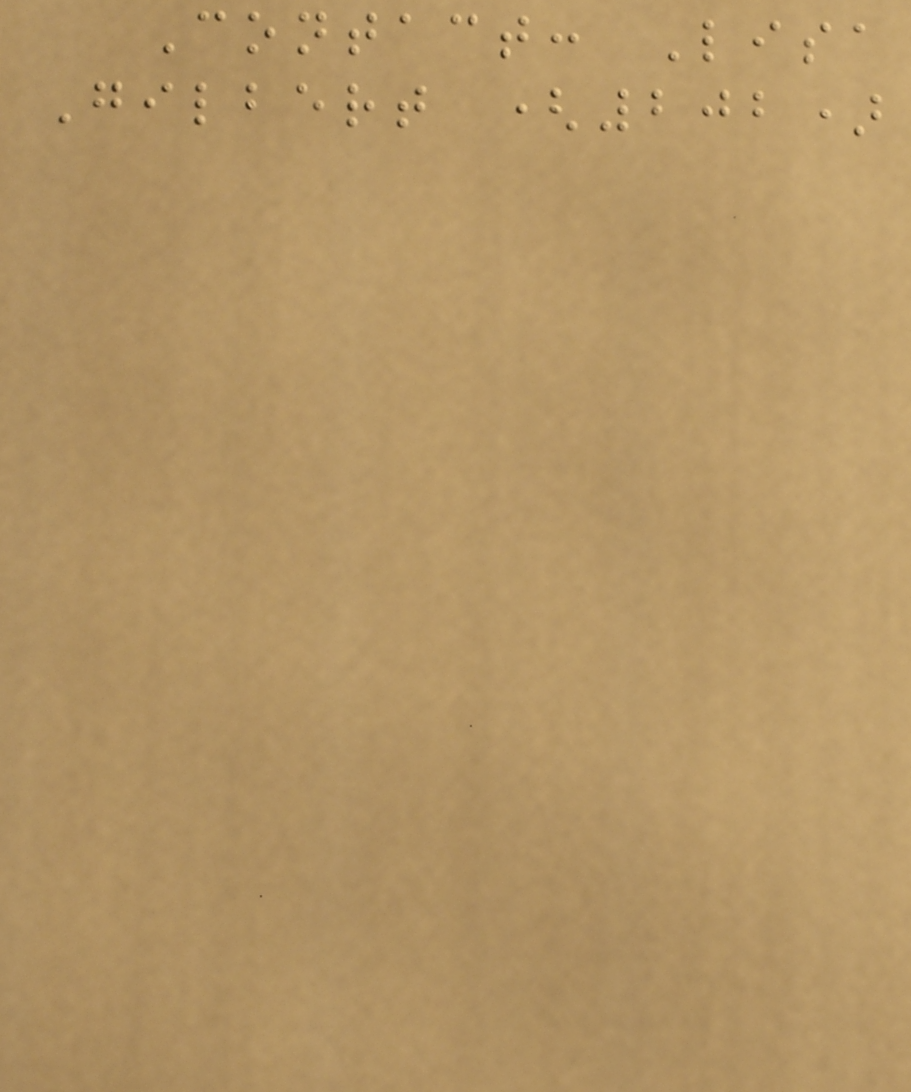Contact: Lisa
Gilbert (202)
